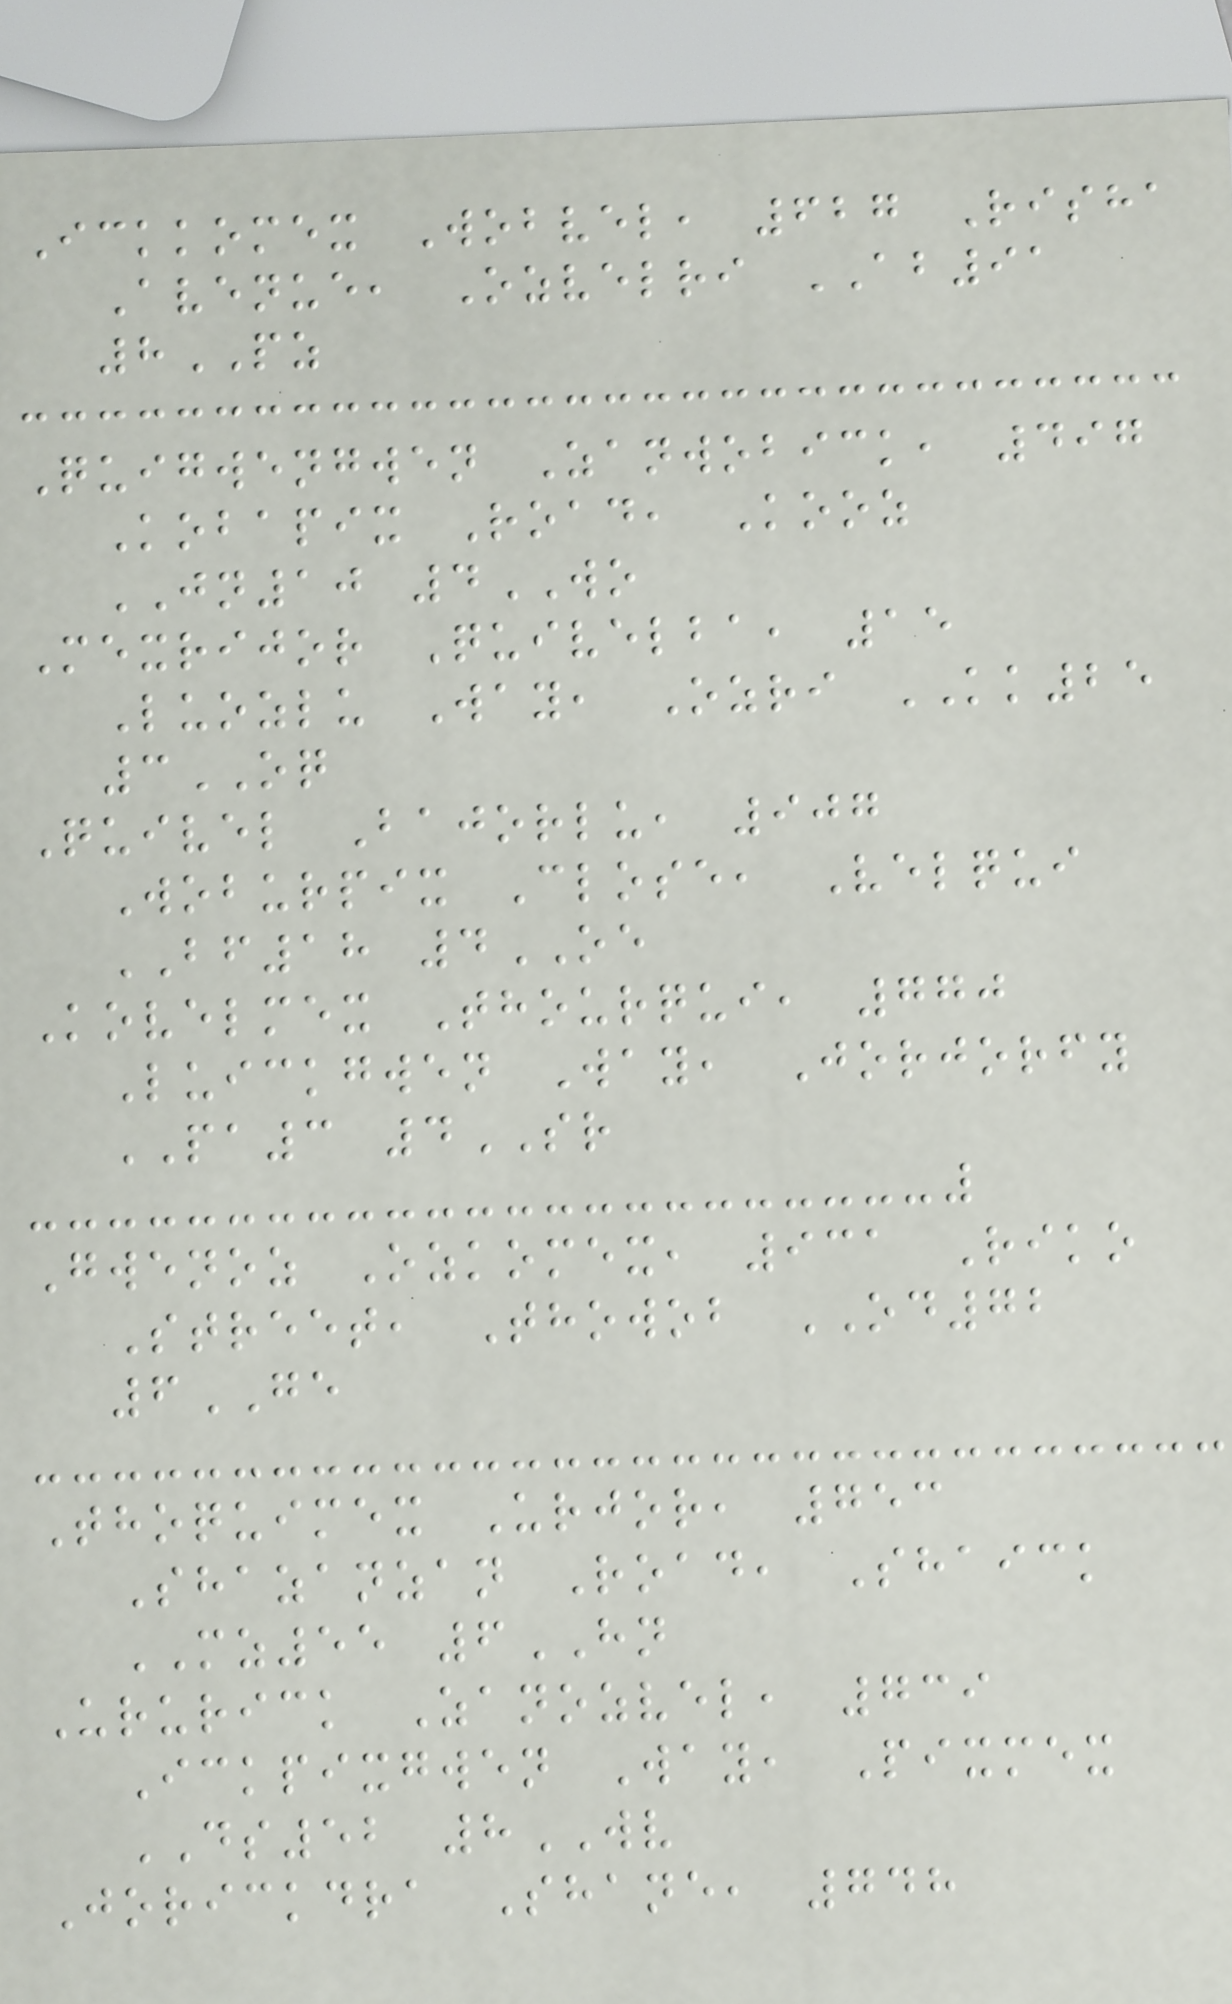Ickkomex Wobvel, 627 Risha
Avenue, Ozvelri AB91
8PZ
Quigwengwen Zanwobick, 497
Kobapix Road, Kooz
JN10 4WO
Mexrijor Quivelba, 15
Luozlu Way, Ozri KK25
3OQ
Quivel Bajorlu, 907
Woburpix Close, Velqui
BF18 4OE
Kovelmex Thourqui, 770
Luickgwen Way, Jorjorfy
PA3 4SR
Gwenoz Ozkomex, 931 Riko
Street, Thowob OD72
6GE
Thoquimex Urjor, 753
Shazanzan Road, Shaick
MZ55 6HN
Ururick Zanozvel, 739
Ickpixgwen Way, Pixmex
DS52 8WV
Jorickdra Shane, 748
